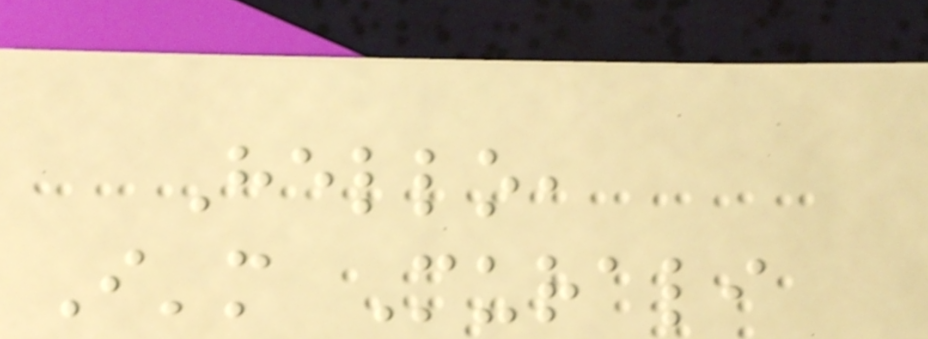Hello,
I'm Murali
